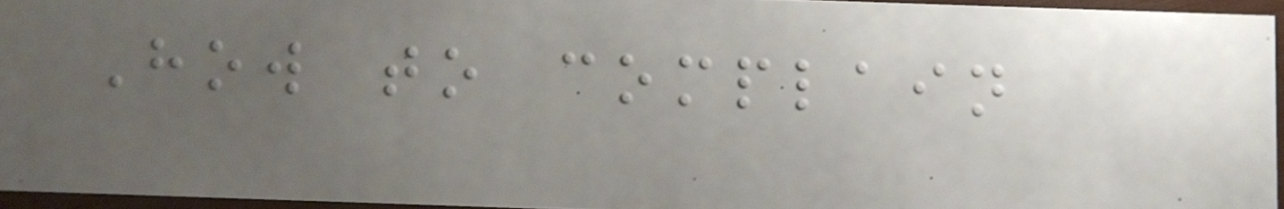How to complain
